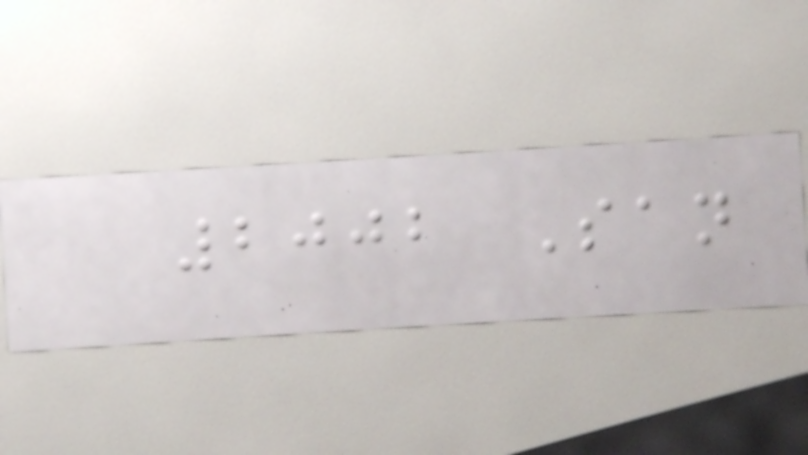2002 San
